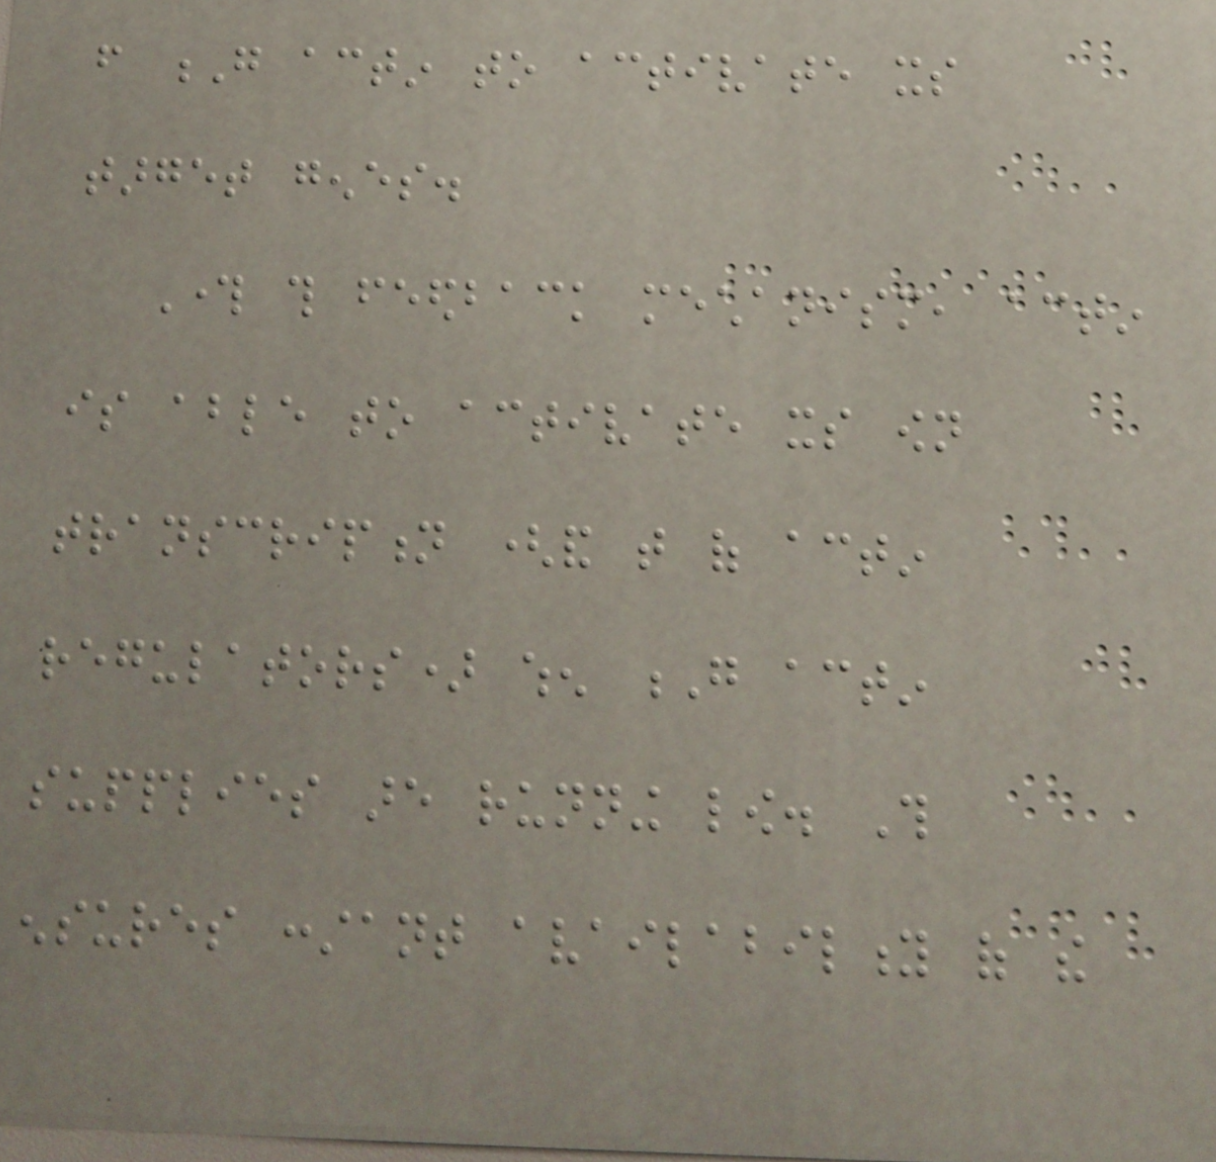from G actin to activate its
target genes.
Through this feedback mechanism, actin
is able to activate its own
transcription (and that of actin
regulators) when G actin
supplies are running low. This
ensures constant availability of the
